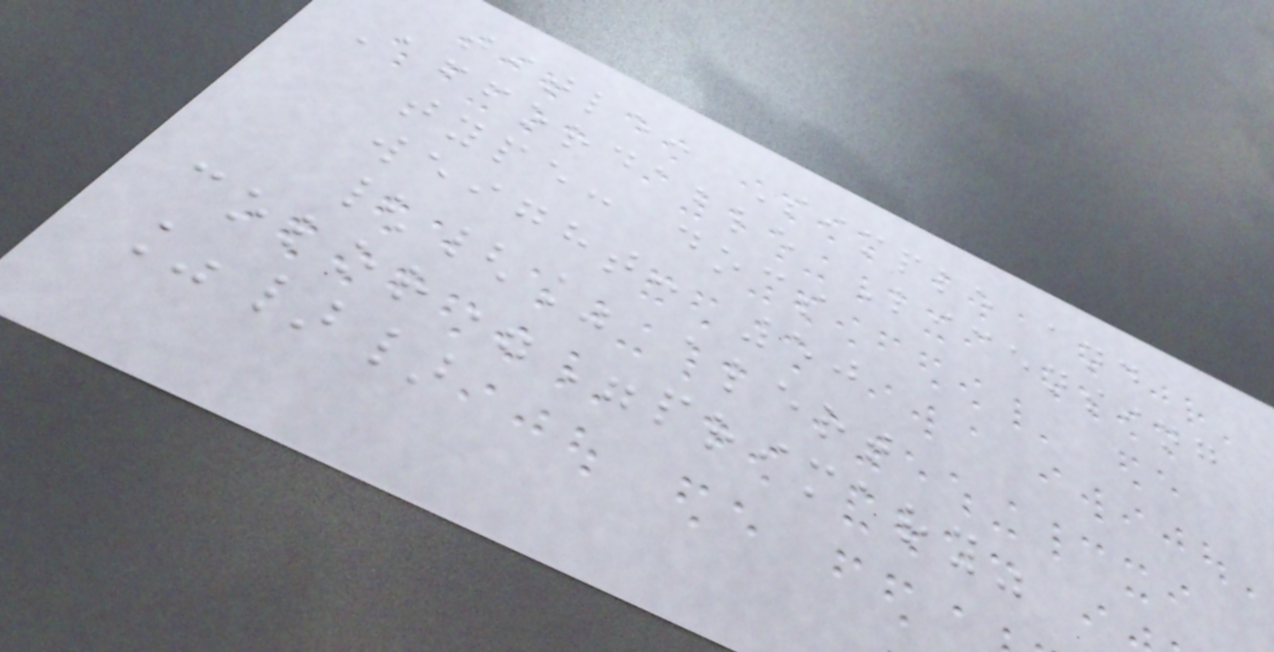title: Simple and
Affordable Licensing
type: docs
weight: 50
{{% alert
color="primary"
%}}
